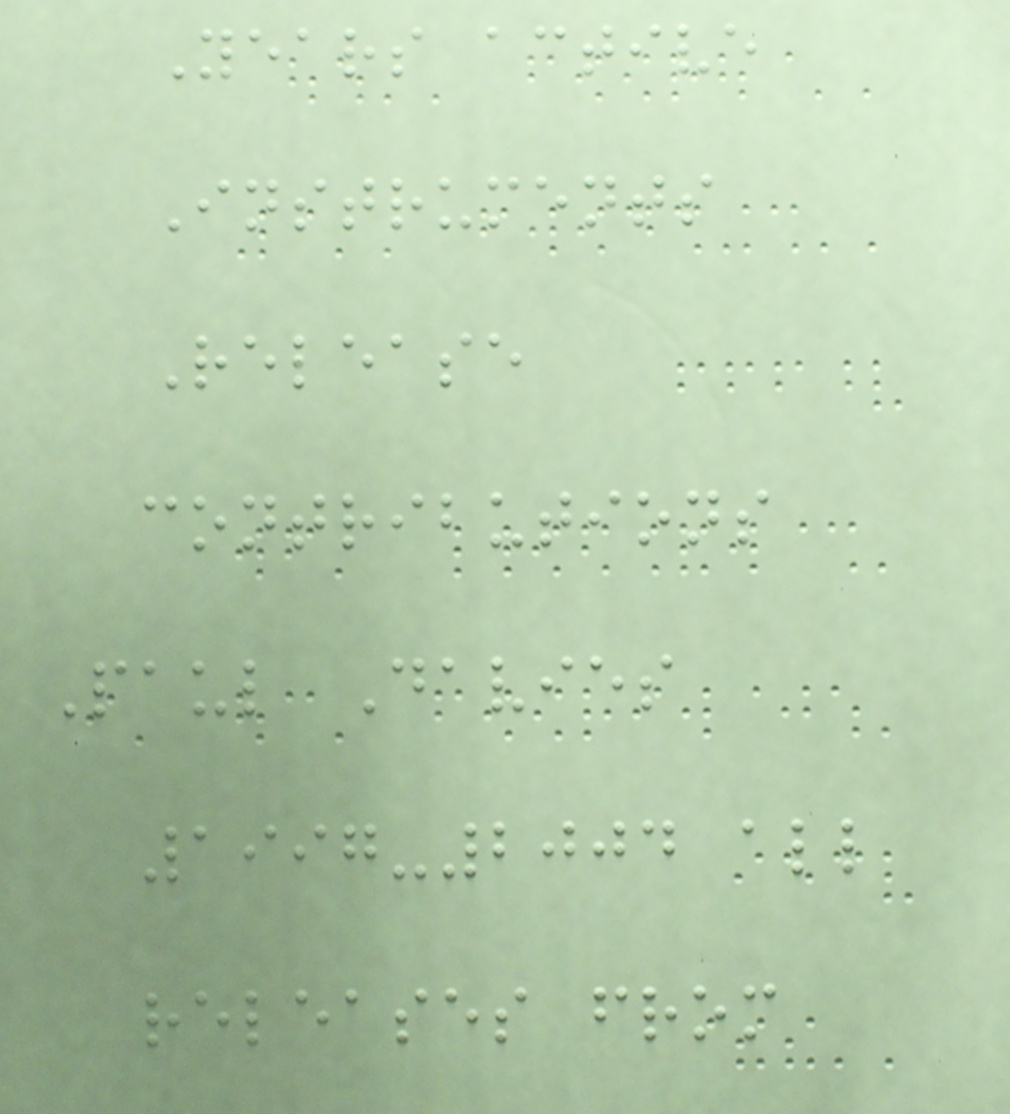Years active
Instruments
Release
contributions
Paul Davies
1997-2004 all
releases from
